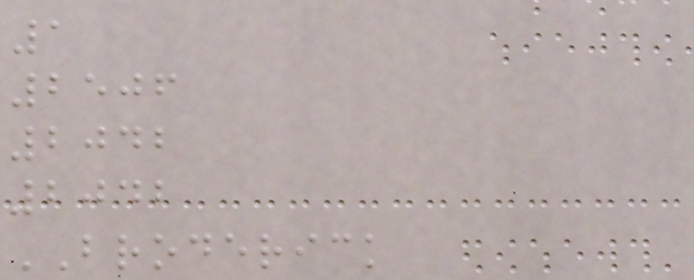1
2506
2042
2042
BRODERICK
